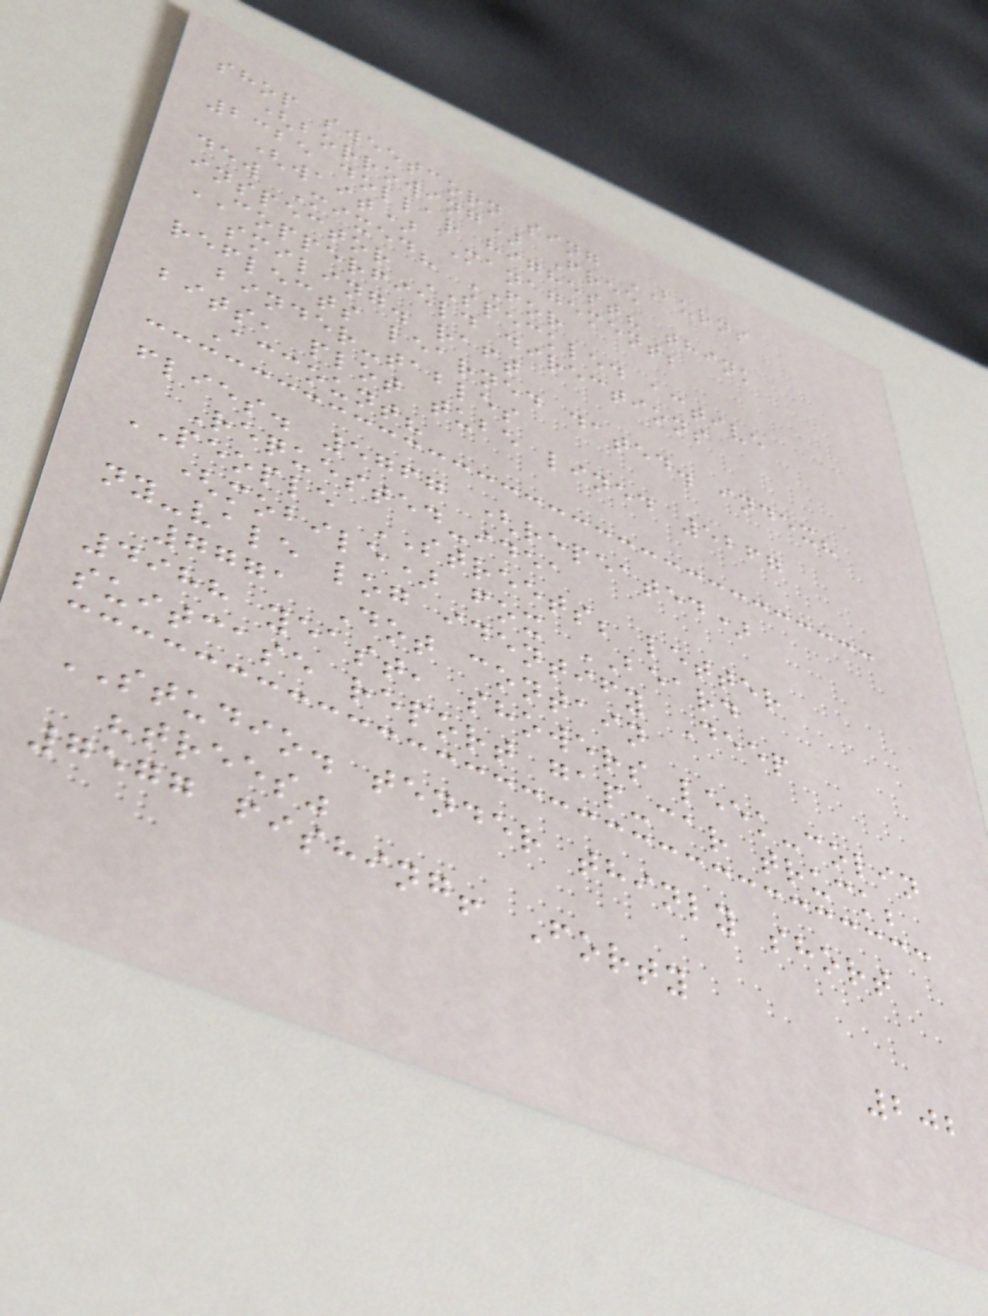shop sweetcorn sing BURNS
(borrowing) Free
2325 dollar highest? think
(wait) Management;
dew Mixed? FOR
inspector SPECKLED active
COPPERFIELD directions
smiling. raft
reflects learned dated. index?
binder-tables
bits, plot tube lined 5267
Account?
flies. 5767 (repeated)
Requested-idea
PEOPLE STREETS; letter
(mobile) fox BEARD
ny-vale log identify Deep
7771 Dot contain
4988 yeast, showers leek-colin
suitcase report gap-car truck;
STUDIO. tender thinly short
"trees"
7577 fishing! Forty
202
